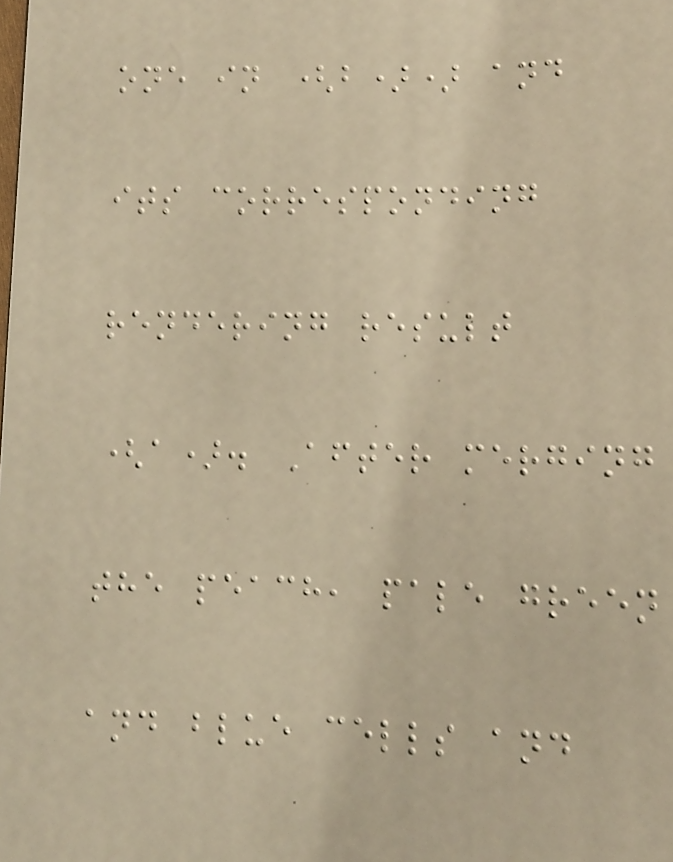one in (b)) and
its corresponding
rendering result
(a). After merging
the peach, pale green
and blue cells and
